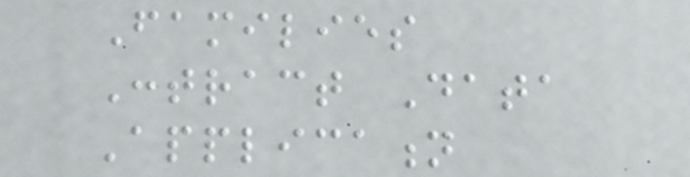Families
Contract Data
Application
